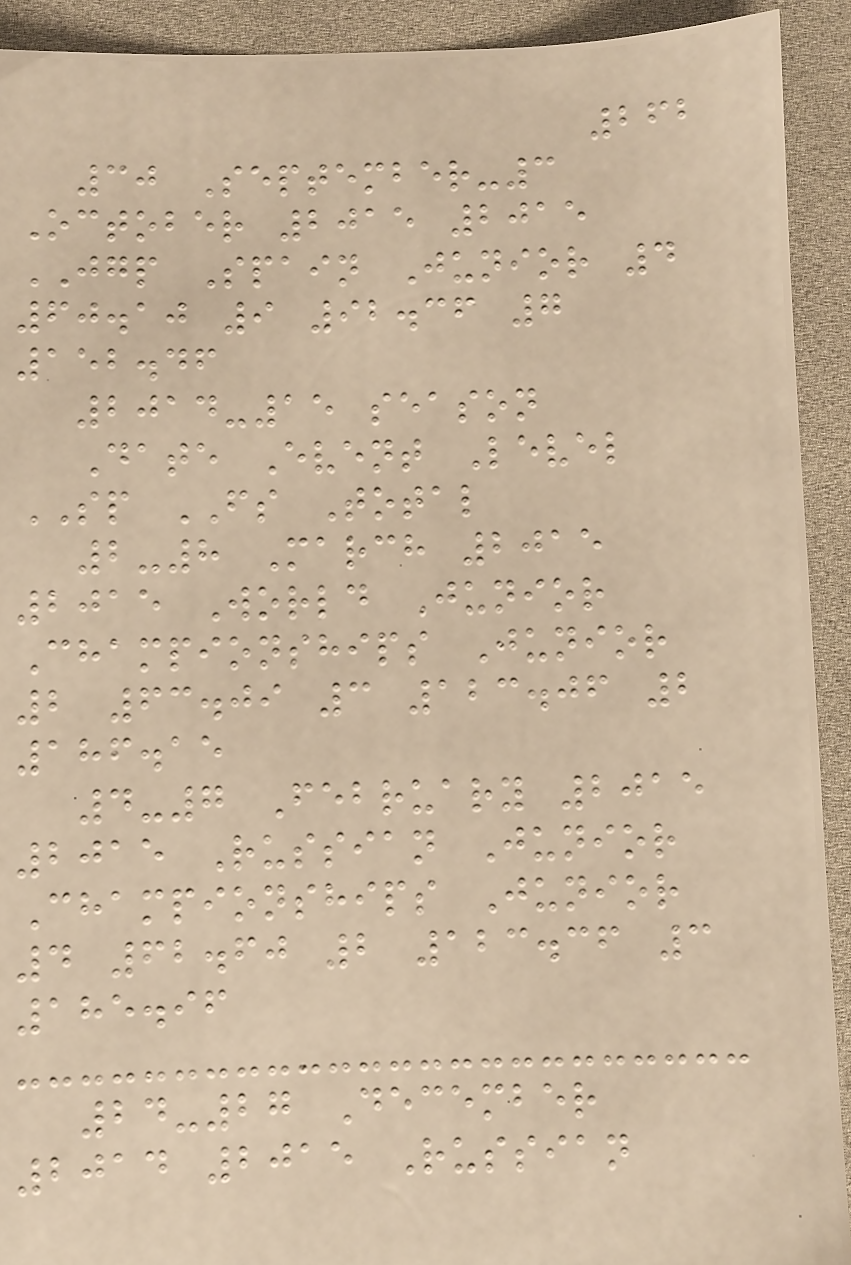262
30 September-3
October 2015 2015
JGP Spain Junior 4
60.10 9 92.36 7
152.46
2014-15 season
Date Event Level
SP FS Total
2-8 March 2015
2015 World Junior
Championships Junior
2 63.09 3 123.06 2
186.15
4-7 February 2015
2015 Russian Junior
Championships Junior
4 62.60 2 123.36 3
185.96
24-27 December
2014 2015 Russian
